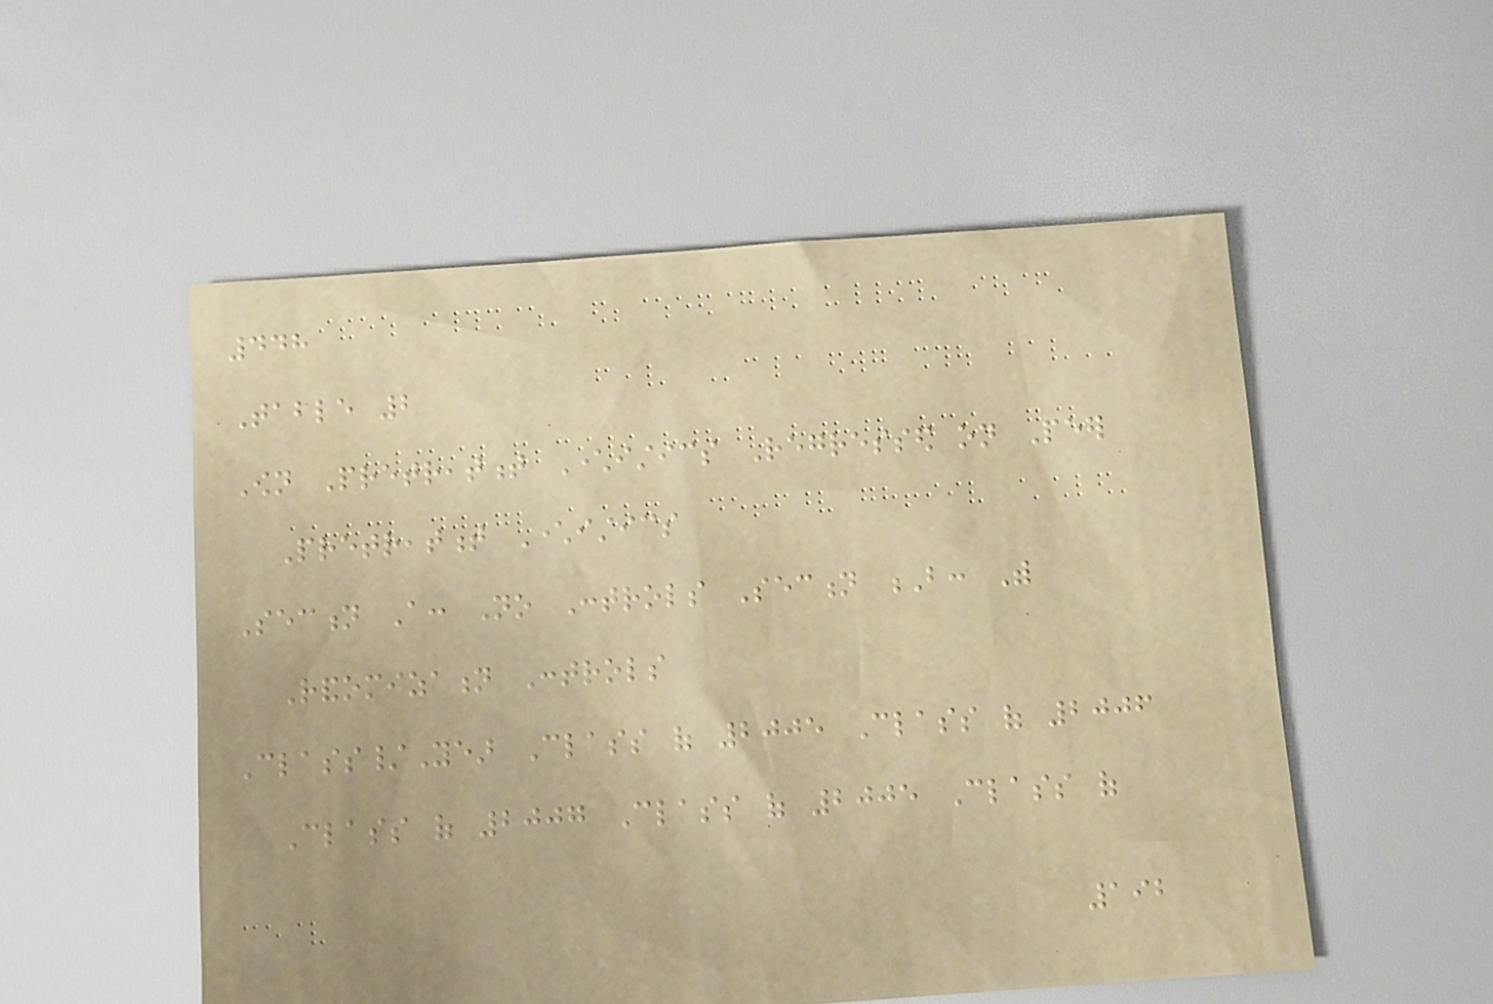448
Table 2
Own Pretreatment Characteristics Regressed on Peer
Pretreatment Characteristics
Section A: No Controls Section B: With
Randomization Controls
Class/Year Class of 2005 Class of 2006
Class of 2007 Class of 2005 Class of
192
